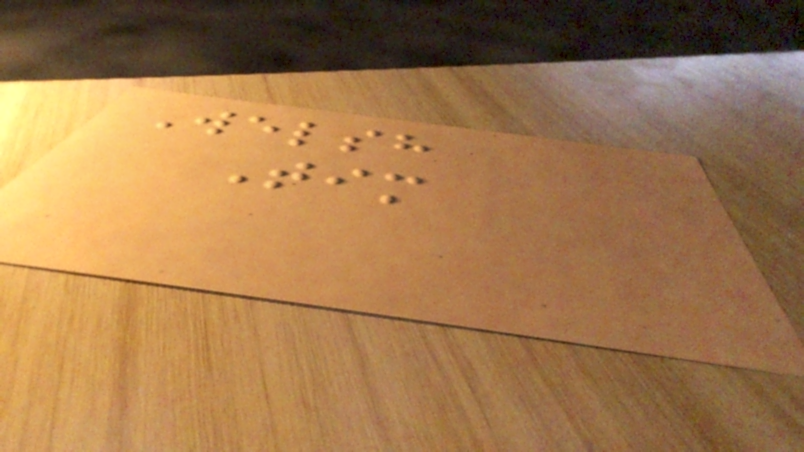Welsh
Tim
